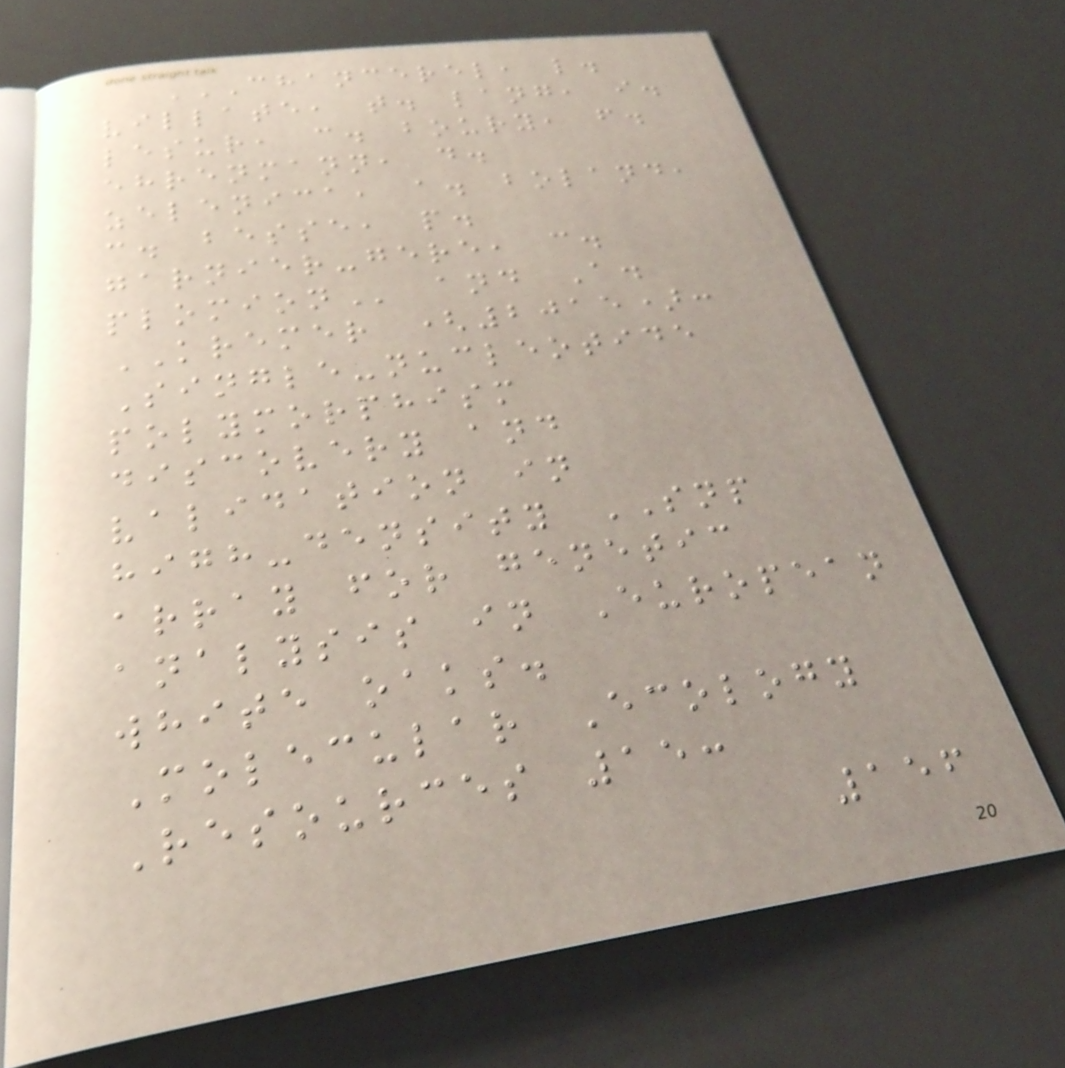CHANCEREL, L.
VILLATE, T. LANG, I.
LESUR, C. BOURY, F.
EHRENMANN, D.
ZELENICA, A. BOLAND,
C. BESSE, P.
GARNIER-GERE, C.
PLOMION and A.
KREMER (2015):
Single-nucleotide
polymorphism
discovery and
validation in
high-density SNP
array for genetic
analysis in European
white oaks.
Molecular Ecology
Resources 15:
156
